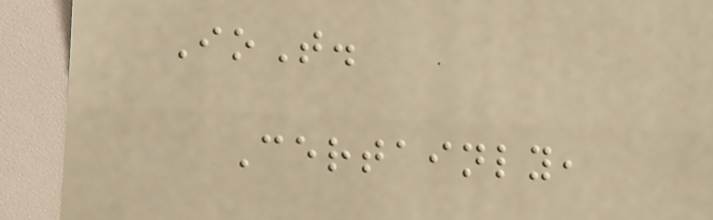IoT.
Certainly,
